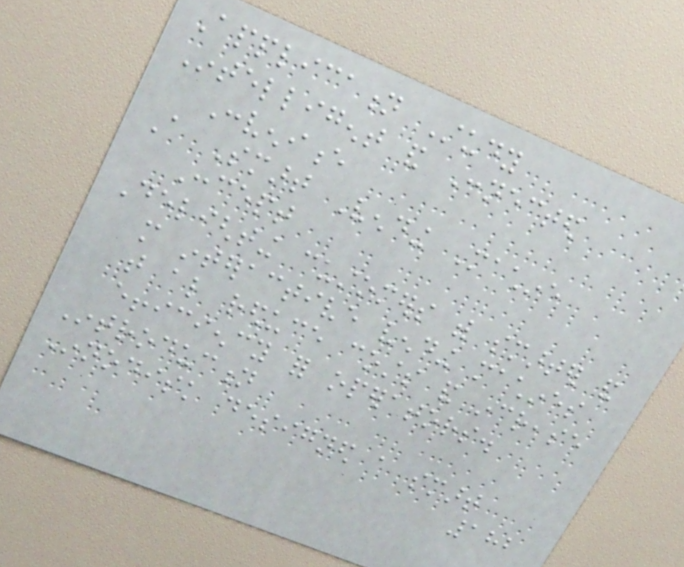Application Study
Intelligent and Connected
Convenience
A Smart Vending Machine
Concept
Delighting customers with smarter and
more interactive vending machines
that also reduce costs and increase
efficiency for operators.
Introduction
Innodisk designed a smart
182
